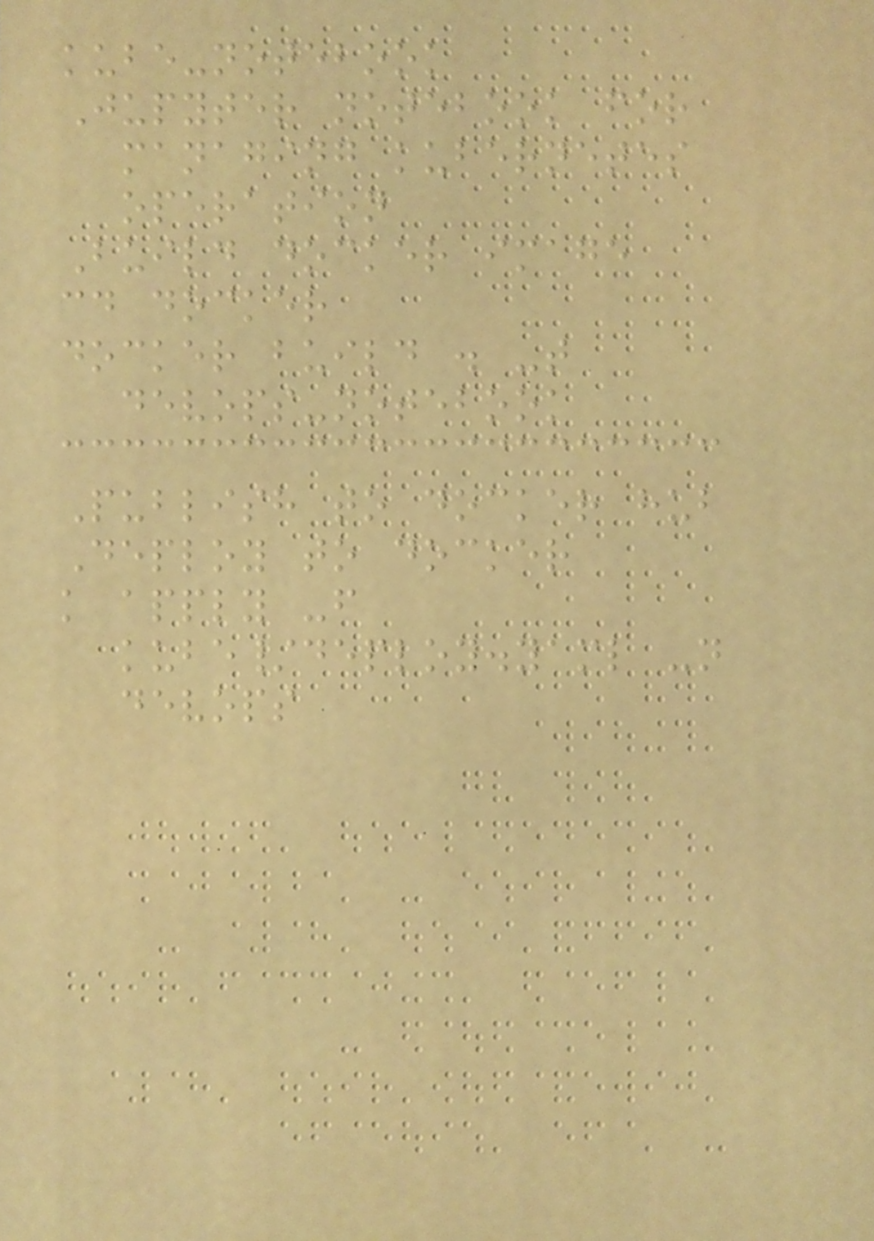kube-notebook
Jupyter notebook for
managing kubernetes
operation
Build docker image
cd docker
docker build . -t
devops-notebook
Publish to docker hub
Deploy to docker
k apply -f
kube/deploy.yaml -n
devops
